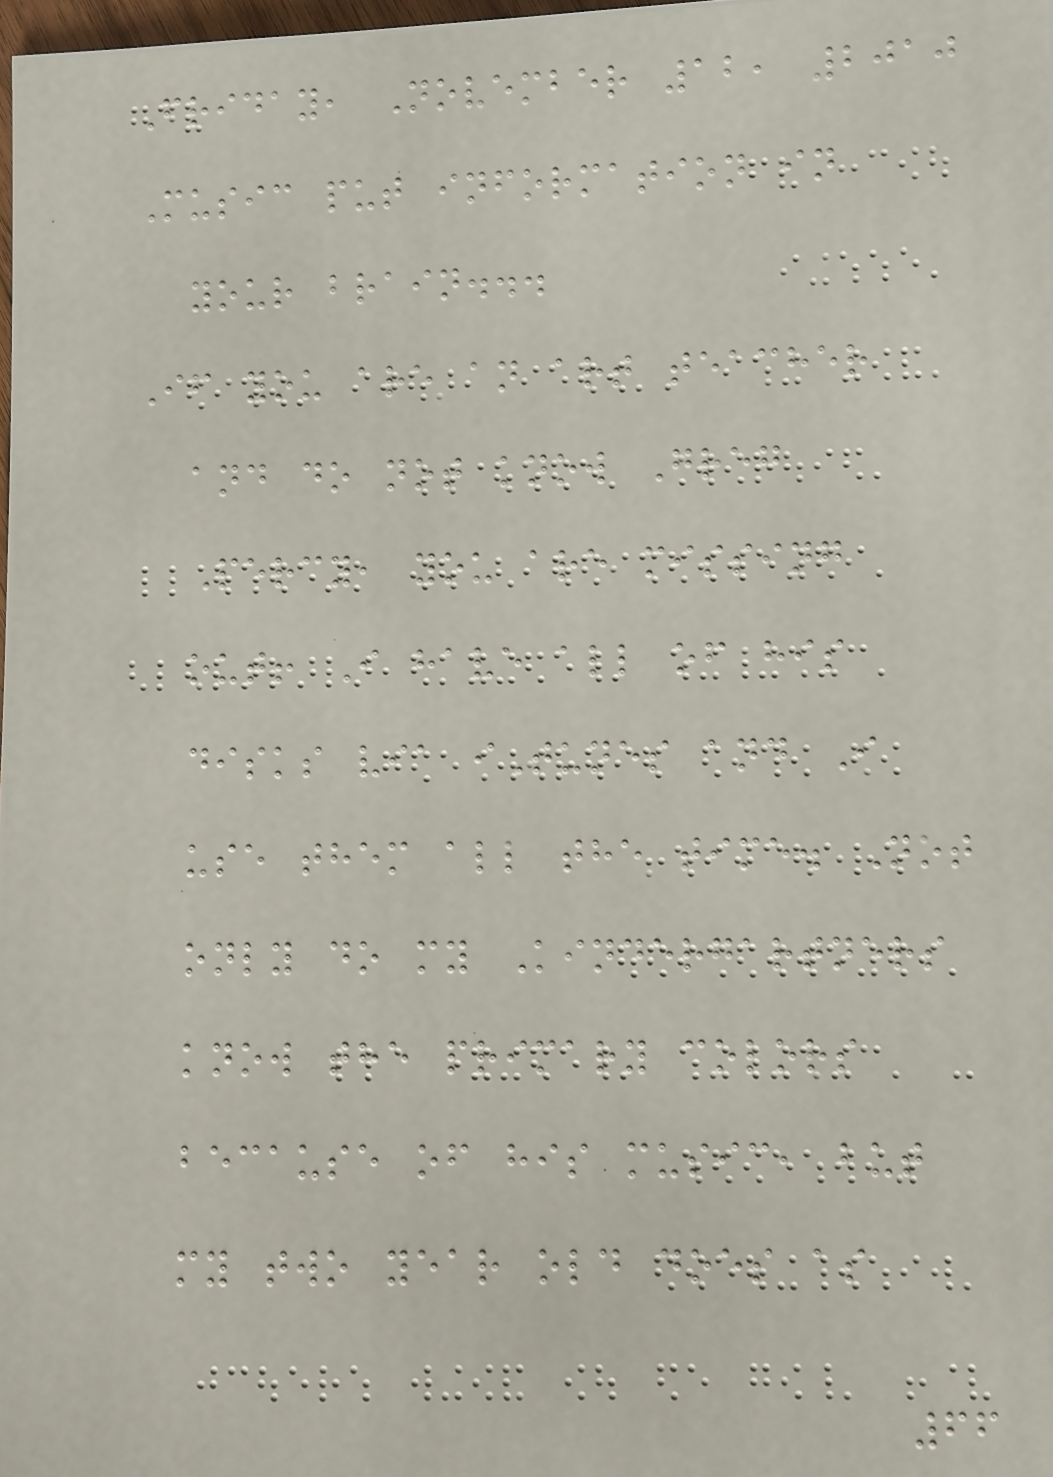Friday, November 12, 2010
Music put information in
your brain...
If you are an art teacher
and do not know Greg
Percy, you are missing
out! I have all of his
disks via iTunes and I
use them all the time. Not
only do my Kindergartners
know the primary colors
because of his music, but
my two year old does as
66
